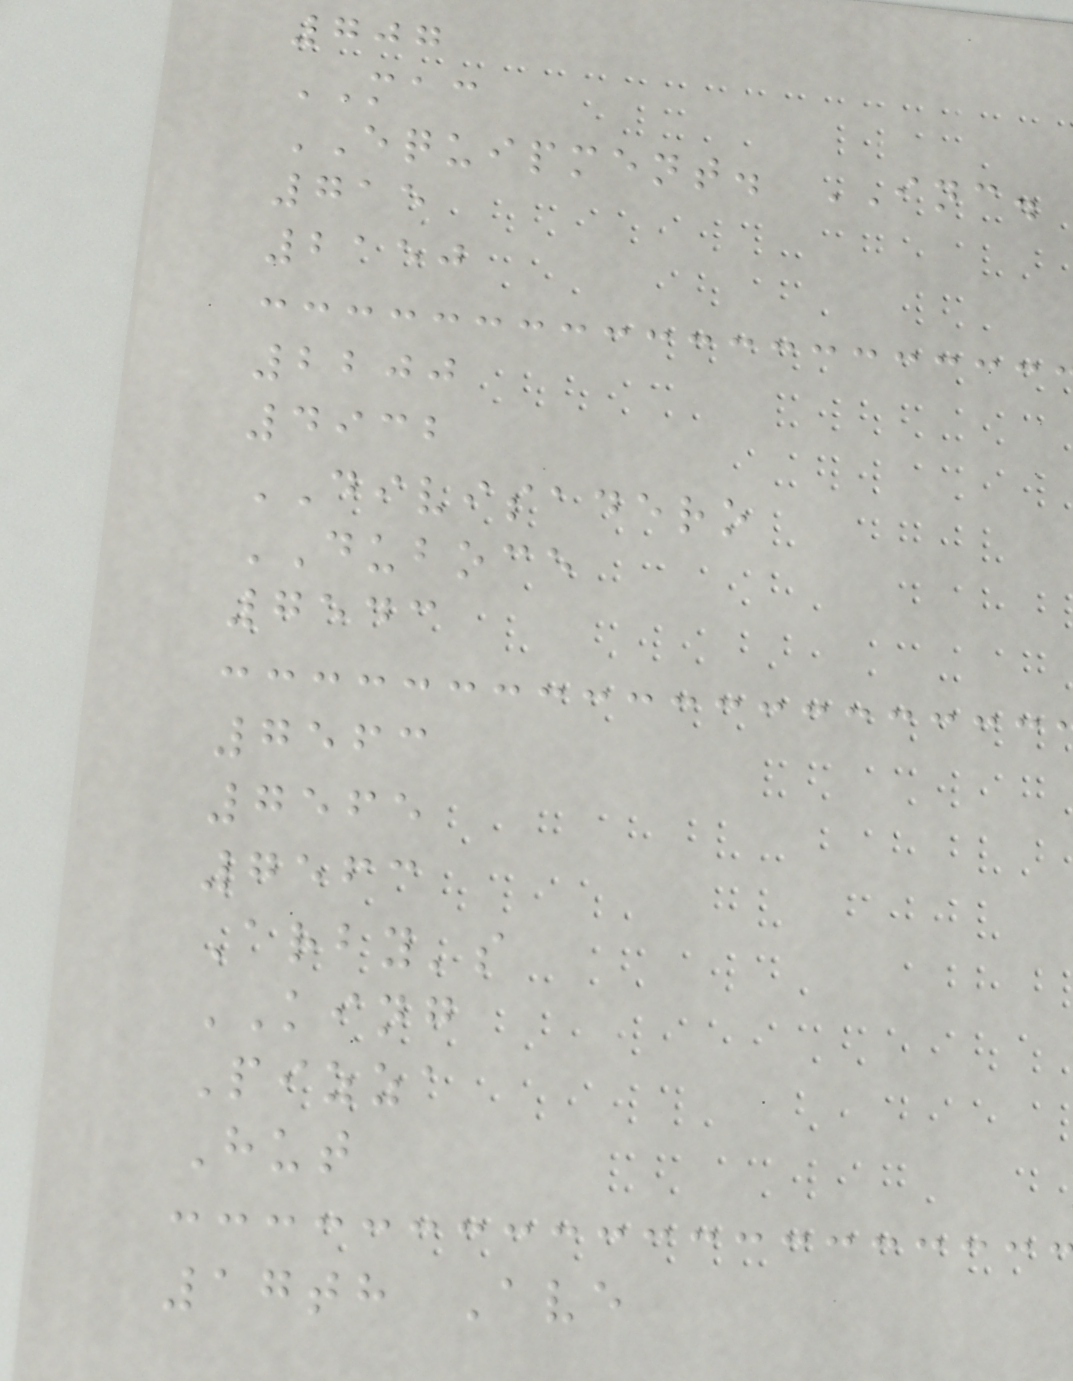707
MAC
EQUIPMENT. INC.
715
2150
2200
4932
DIVISADERO
DUBOCE
7543
7563
7565
7563
Arby's
KING
Pizza
Hut
17th Ave
